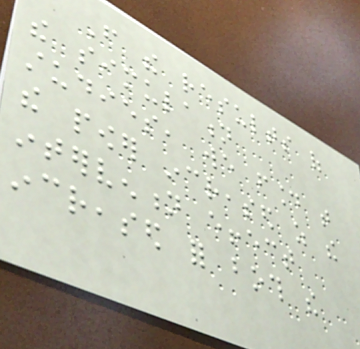From the results of
the simulation
studies, we found that
the power increased as the
intervention effect
increased for both the
